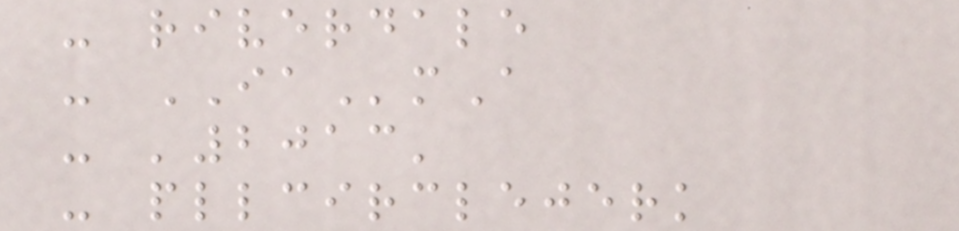- riverdale
- IAmA
- '2013'
- pllcirclejerk
